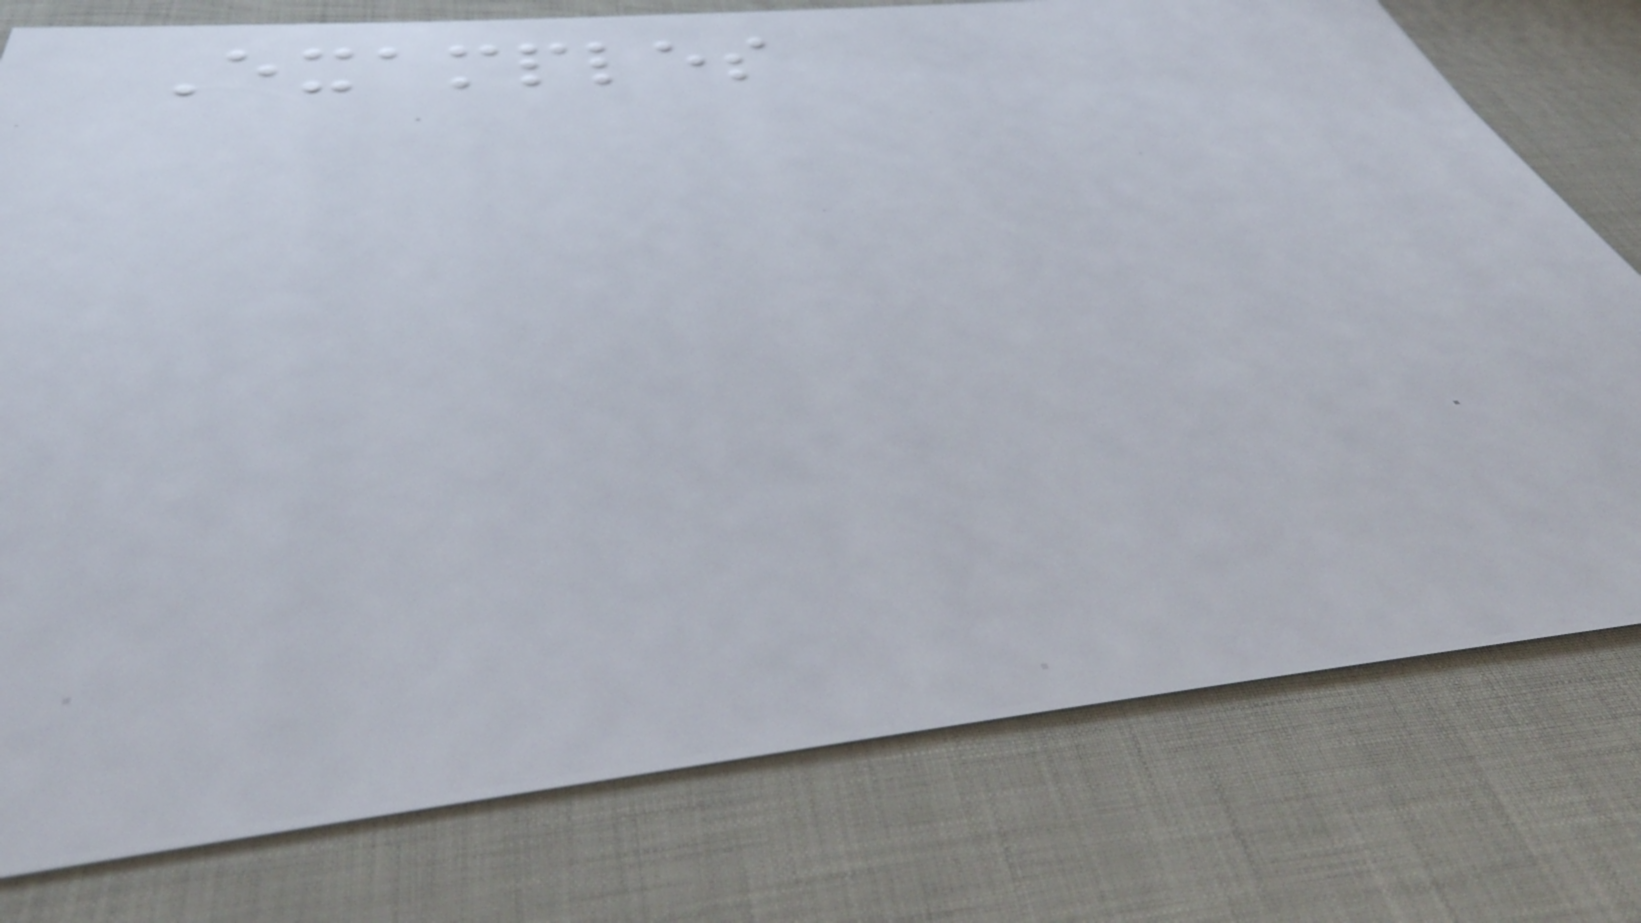Examples
